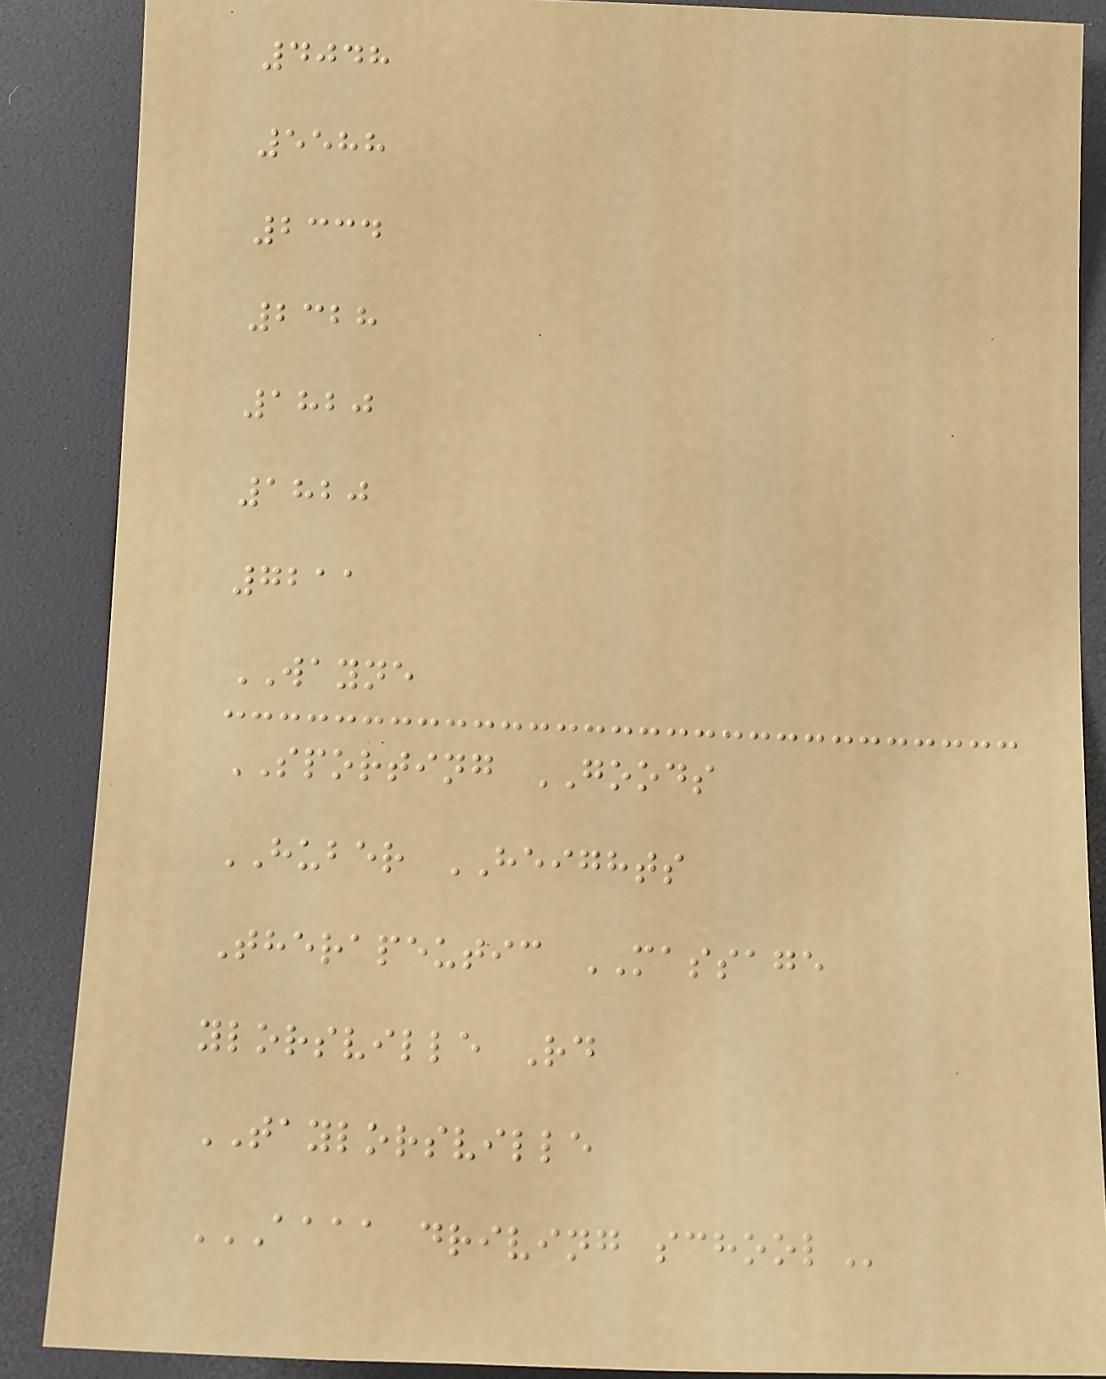4048
5588
2334
2328
1820
1820
7211
WAYNE
SPORTING GOODS
HUBER HEIGHTS
Therapeutic MASSAGE
ylorsville Rd
TAYLORSVILLE
AAAA DRIVING SCHOOL
